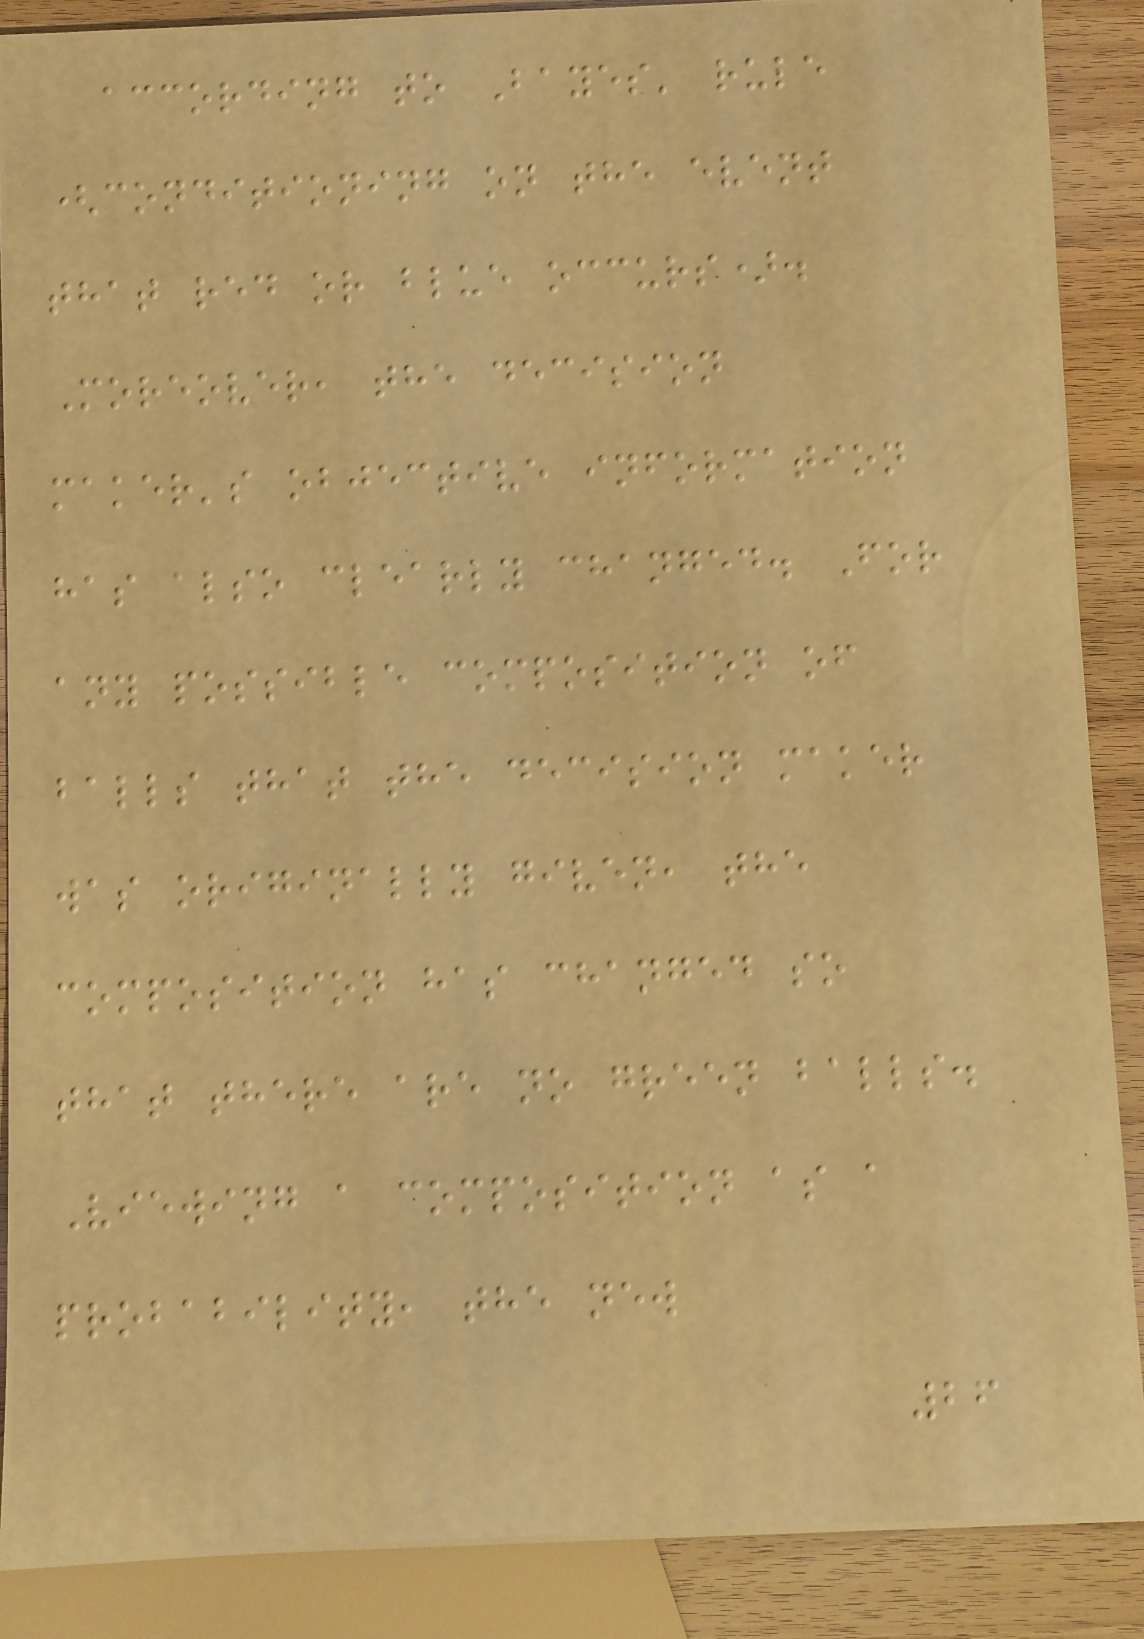according to Bayes' rule
(conditioning on the event
that red or blue occurs).
Moreover, the decision
maker's objective information
has also clearly changed. For
any possible composition of
balls that the decision maker
was originally given, the
composition has changed so
that there are no green balls.
Viewing a composition as a
probability, the new
26
